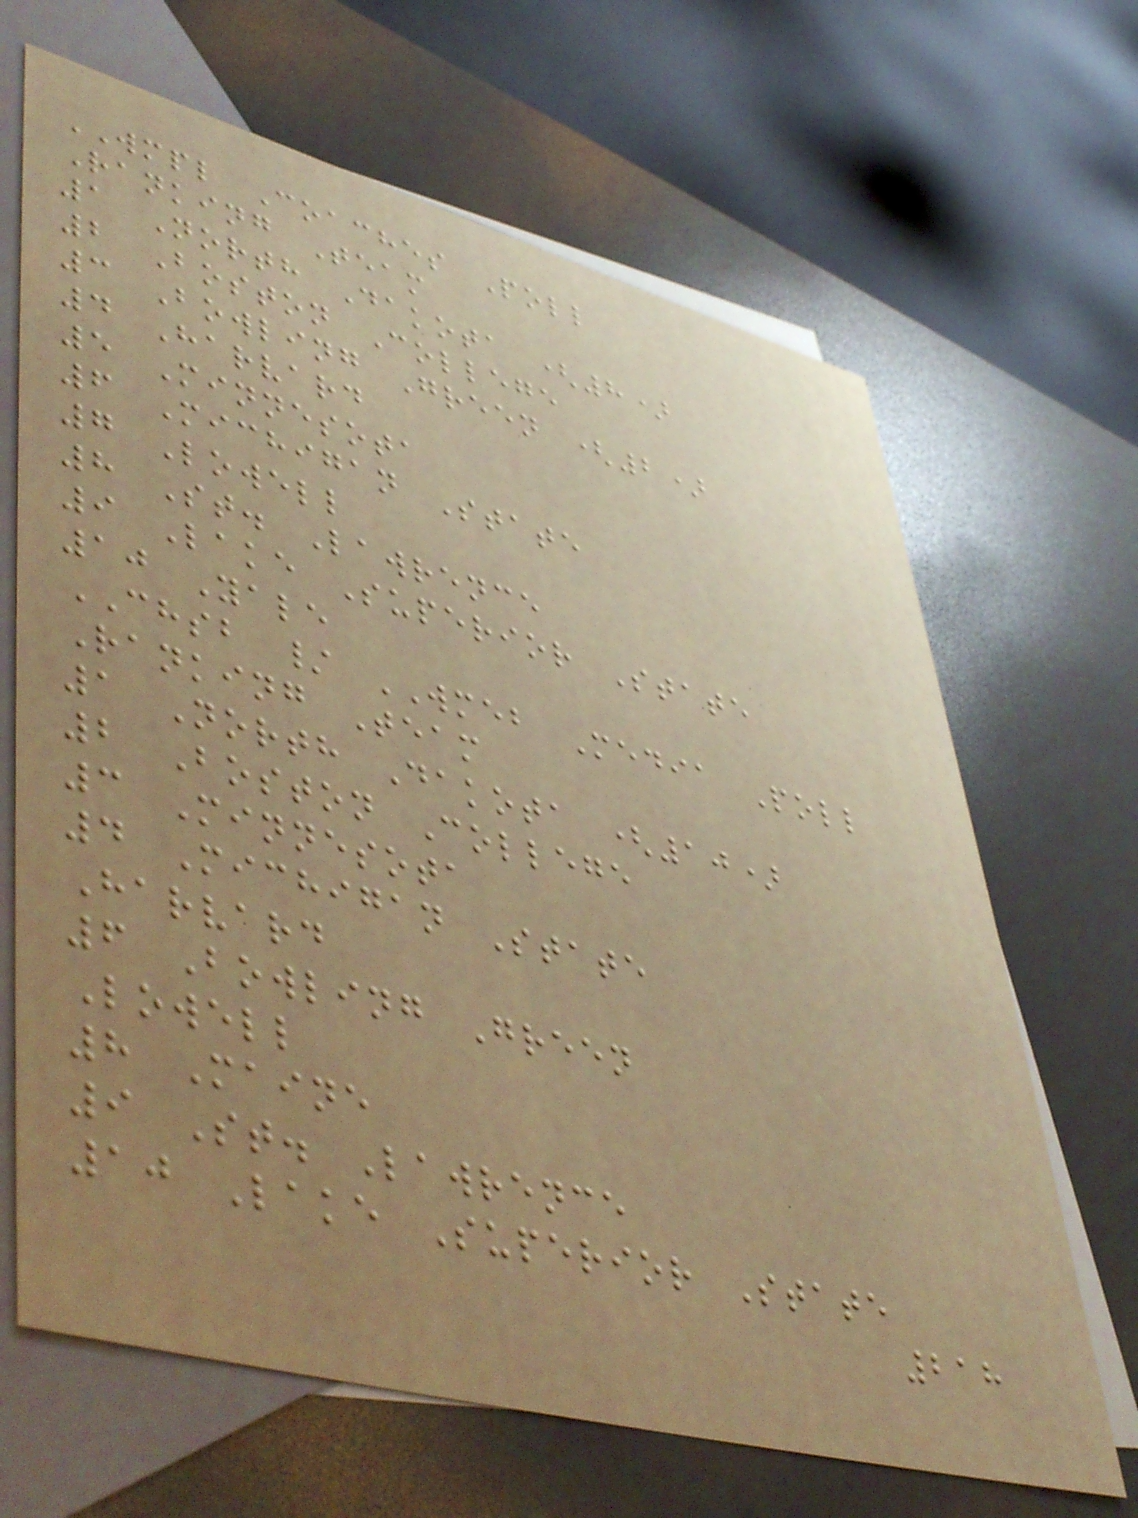WMPL Coaches Poll
Ranking Team
1 North Dakota (8)
2 Boston College
3 Bowling Green (2)
4 Harvard
5 Minnesota
6 Michigan State
7 Lowell
8 St. Lawrence
9 Lake Superior State
10 Yale
CHSB / WMEB Media Poll
Ranking Team
1 North Dakota (10)
2 Boston College
3 Minnesota
4 Michigan State
Harvard
6 Bowling Green
Lowell
8 Maine
9 St. Lawrence
10 Lake Superior State
218
